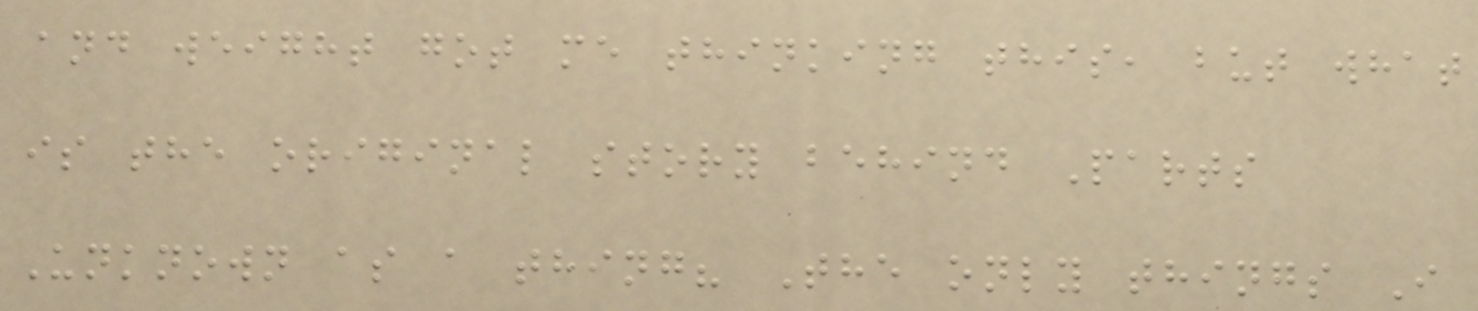and weight got me thinking this, but what
is the original story behind Parts
Unknown as a thing? The only things I
